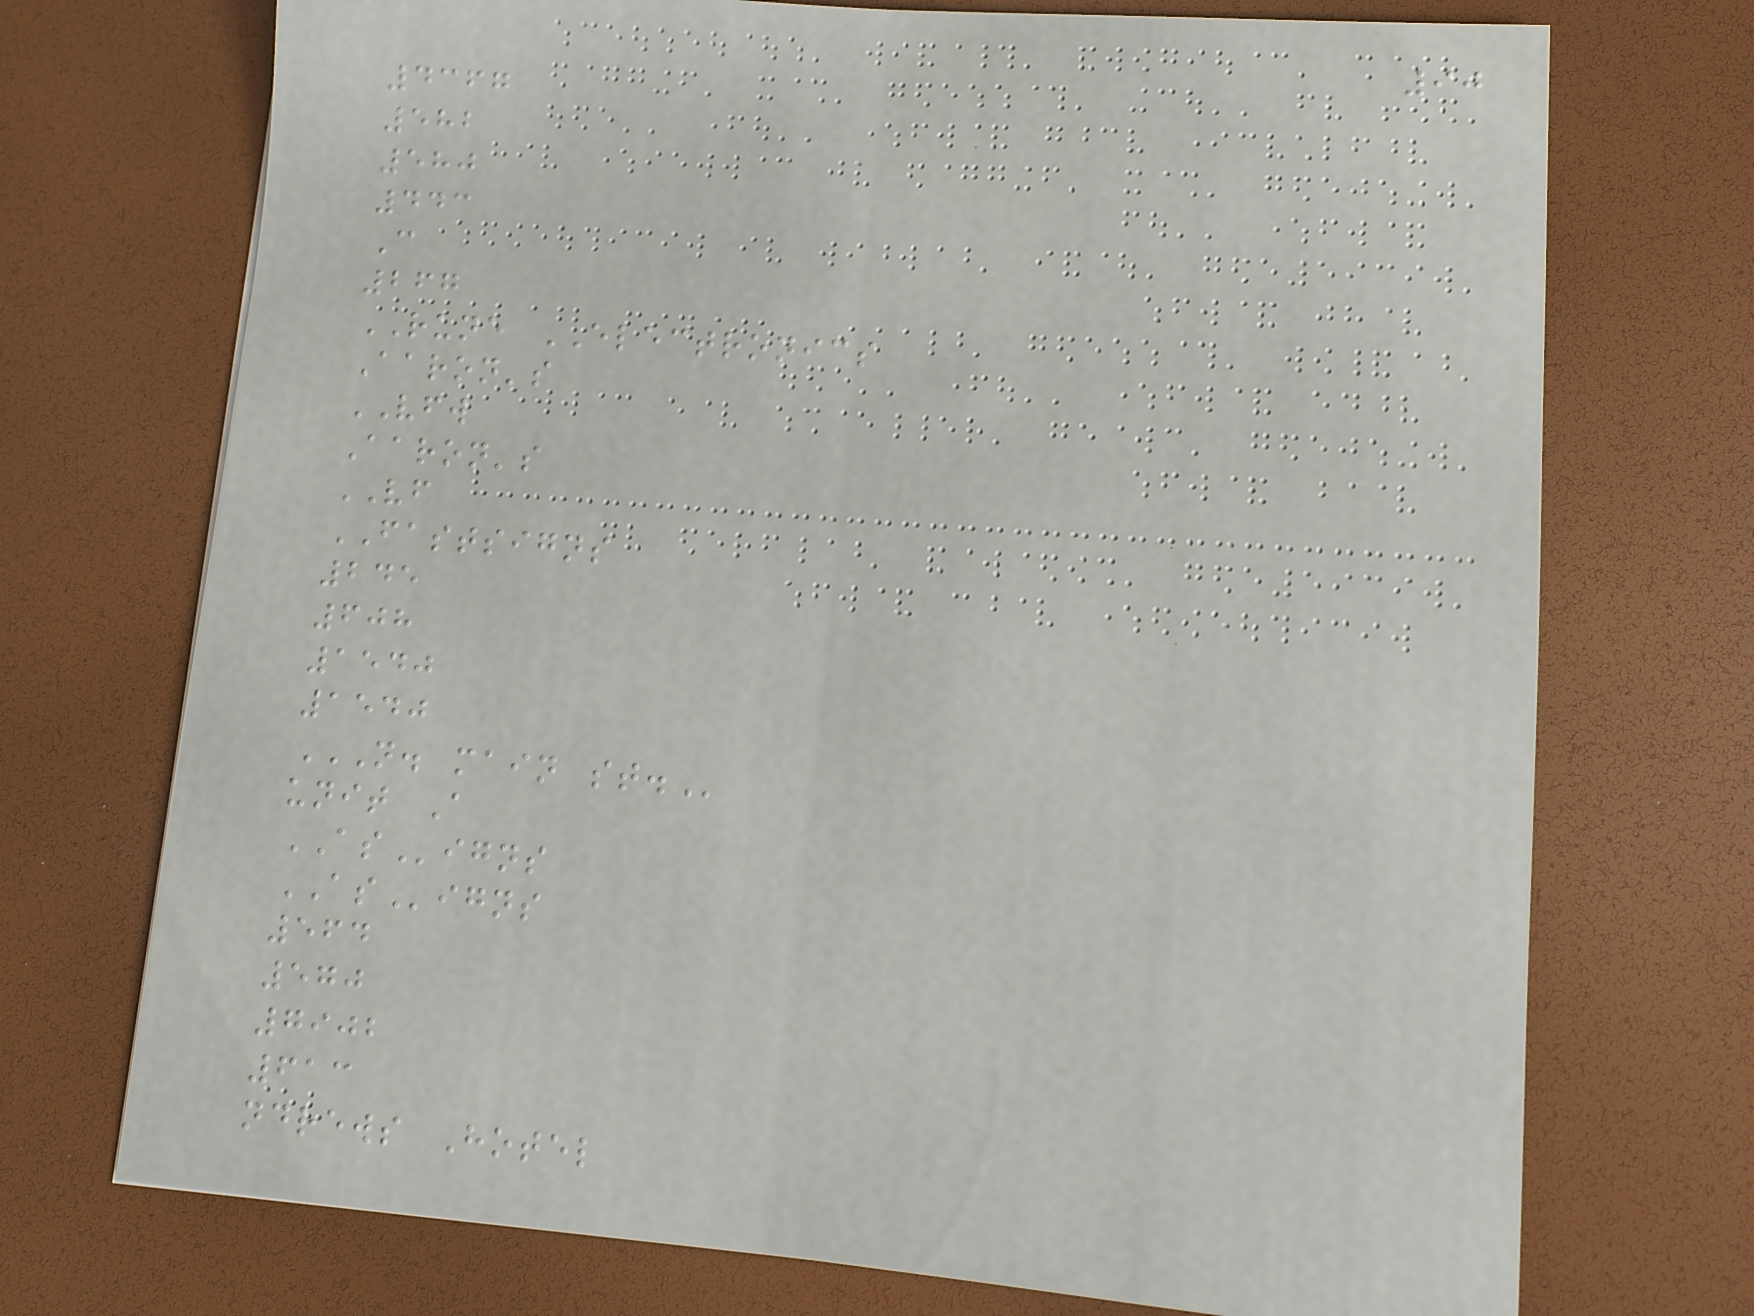90
4367
582
580
443
C
267
RUNE ELECTRONICS
Aaron's
VFW
Aaron's
VF
FASTSIGNS
245
608
1540
1540
N. MAIN ST.
unit A
ASigns
ASigns
564
570
7902
613
ndrews Hotel
